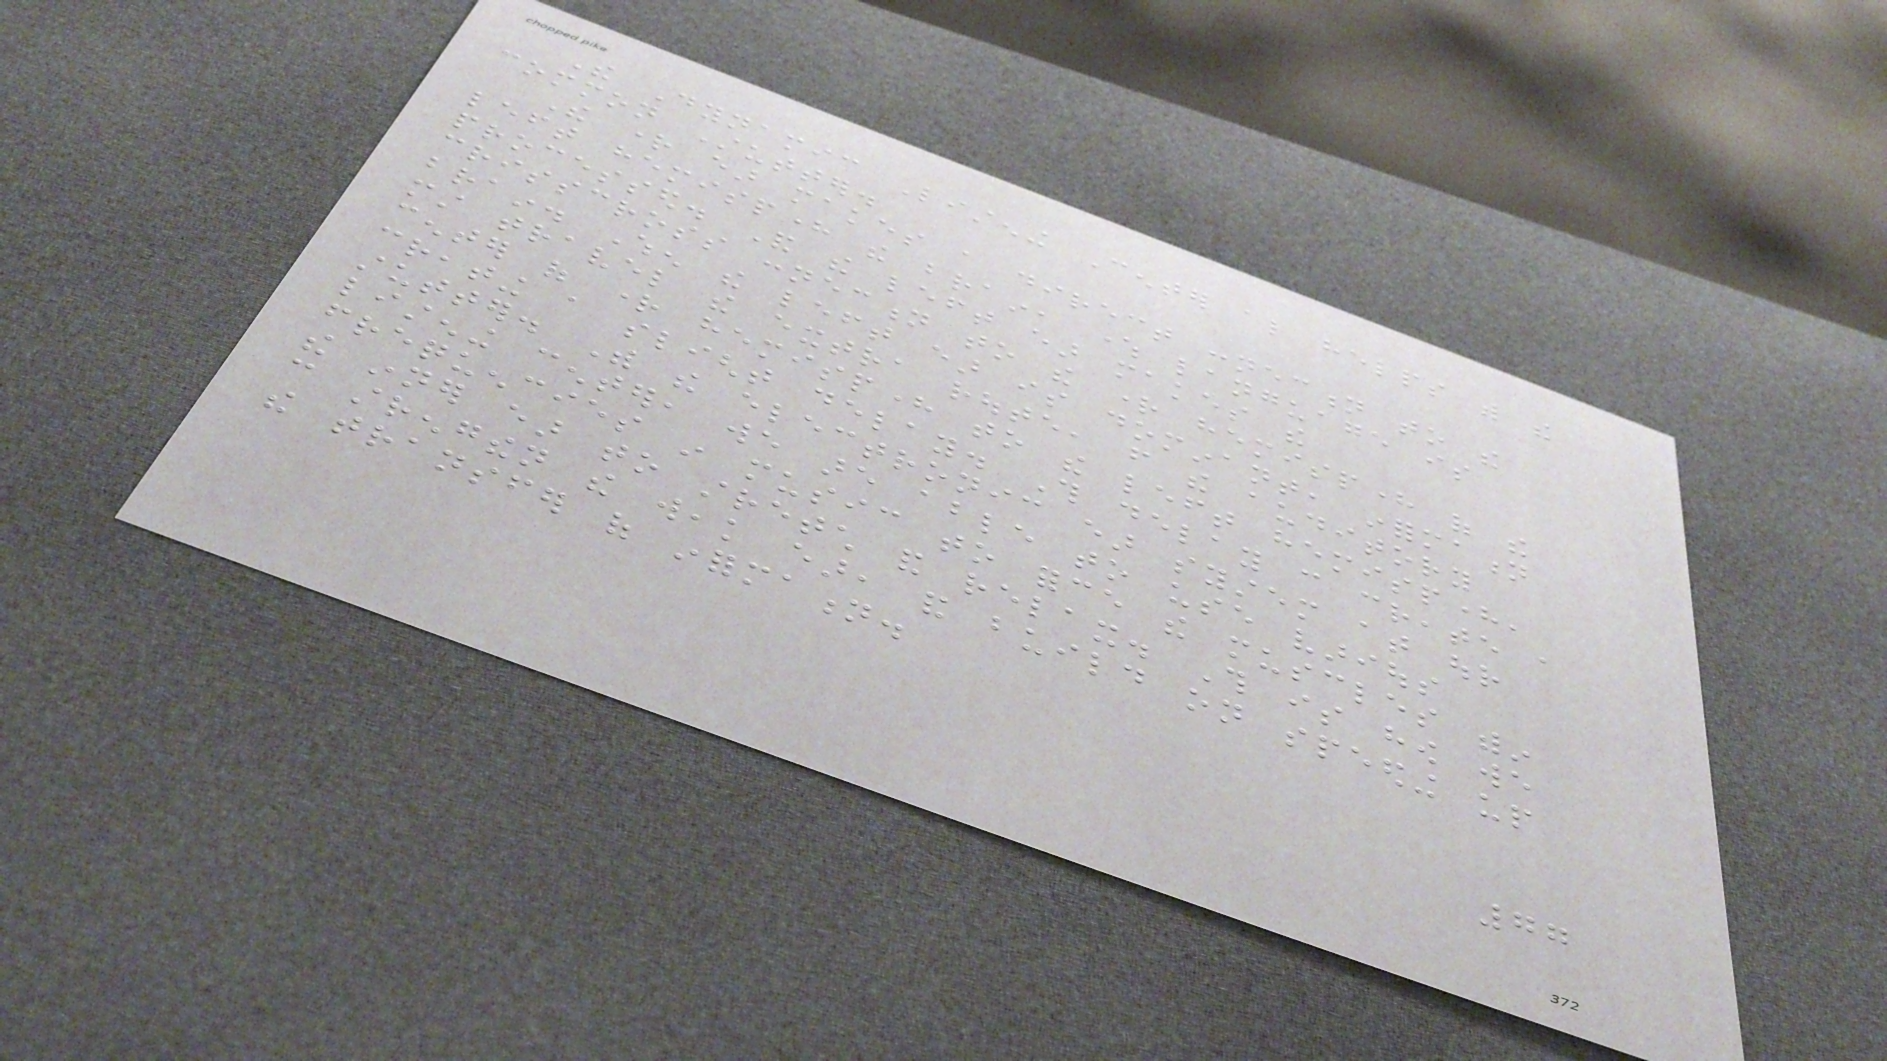The Dynamic Listening Center also helps with the
common Stutter.
The right ear makes a direct connection to the
left hemisphere the brain, where language is
processed. And the left ear makes the
crisscross connection to the right hemisphere of the
brain. When the left ear is dominant, information
must travel the extra route, from the auditory
center of right hemisphere to the left hemisphere,
creating a slight delay. This delay can create a
stutter. With the electronic ear system at our
listening center, we are able to use various
frequencies in music to force the muscles within
the inner ear to stretch and relax. This is how we
can strengthen the weak ear, and build on speeding up
the transfer of information.
77
